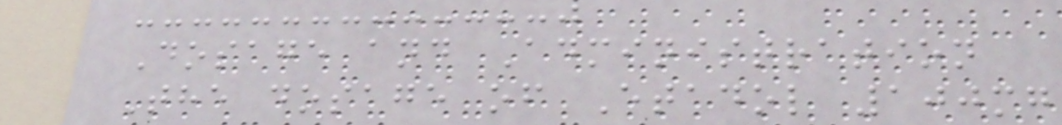Dosage and Administration
The dosage of Etadol 100mg
